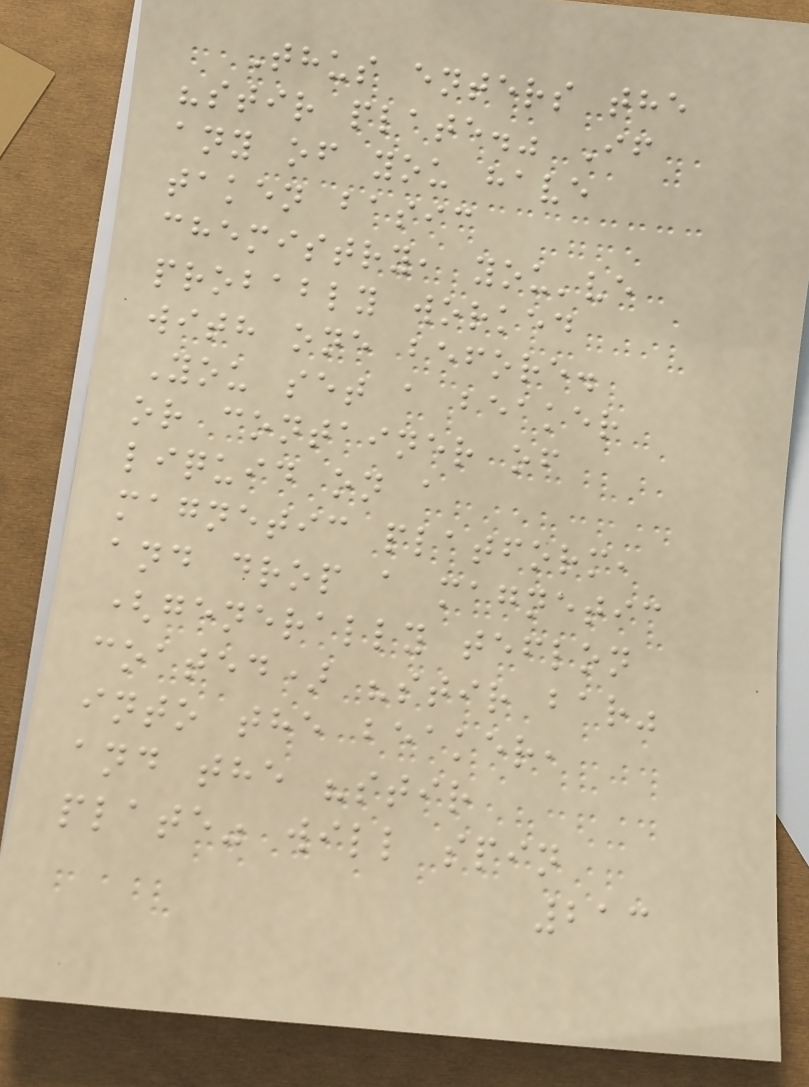Thus enters the
"stir plate." If
any of you have
taken basic
chemistry, you've
probably worked
with one before.
You set a beaker
or container of
liquid on a
magnetic platform,
and drop a magnetic
(generally teflon
coated) "stir bar"
into the beaker,
and the "stir
plate" will spin
213
